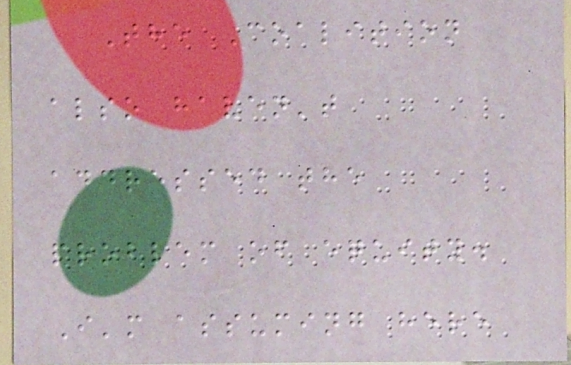The Coalition
also haven't
addressed the
problem of equity.
I'm assuming here
